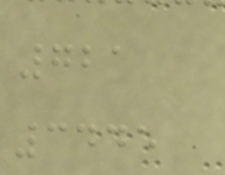721
3445
